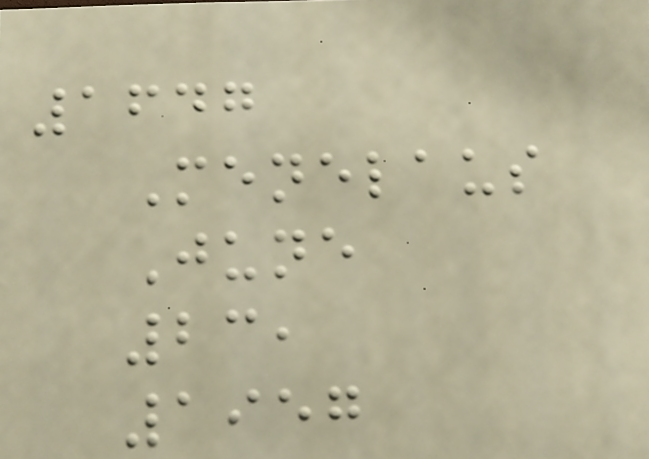1647
Menelaus
June
23,
1957
